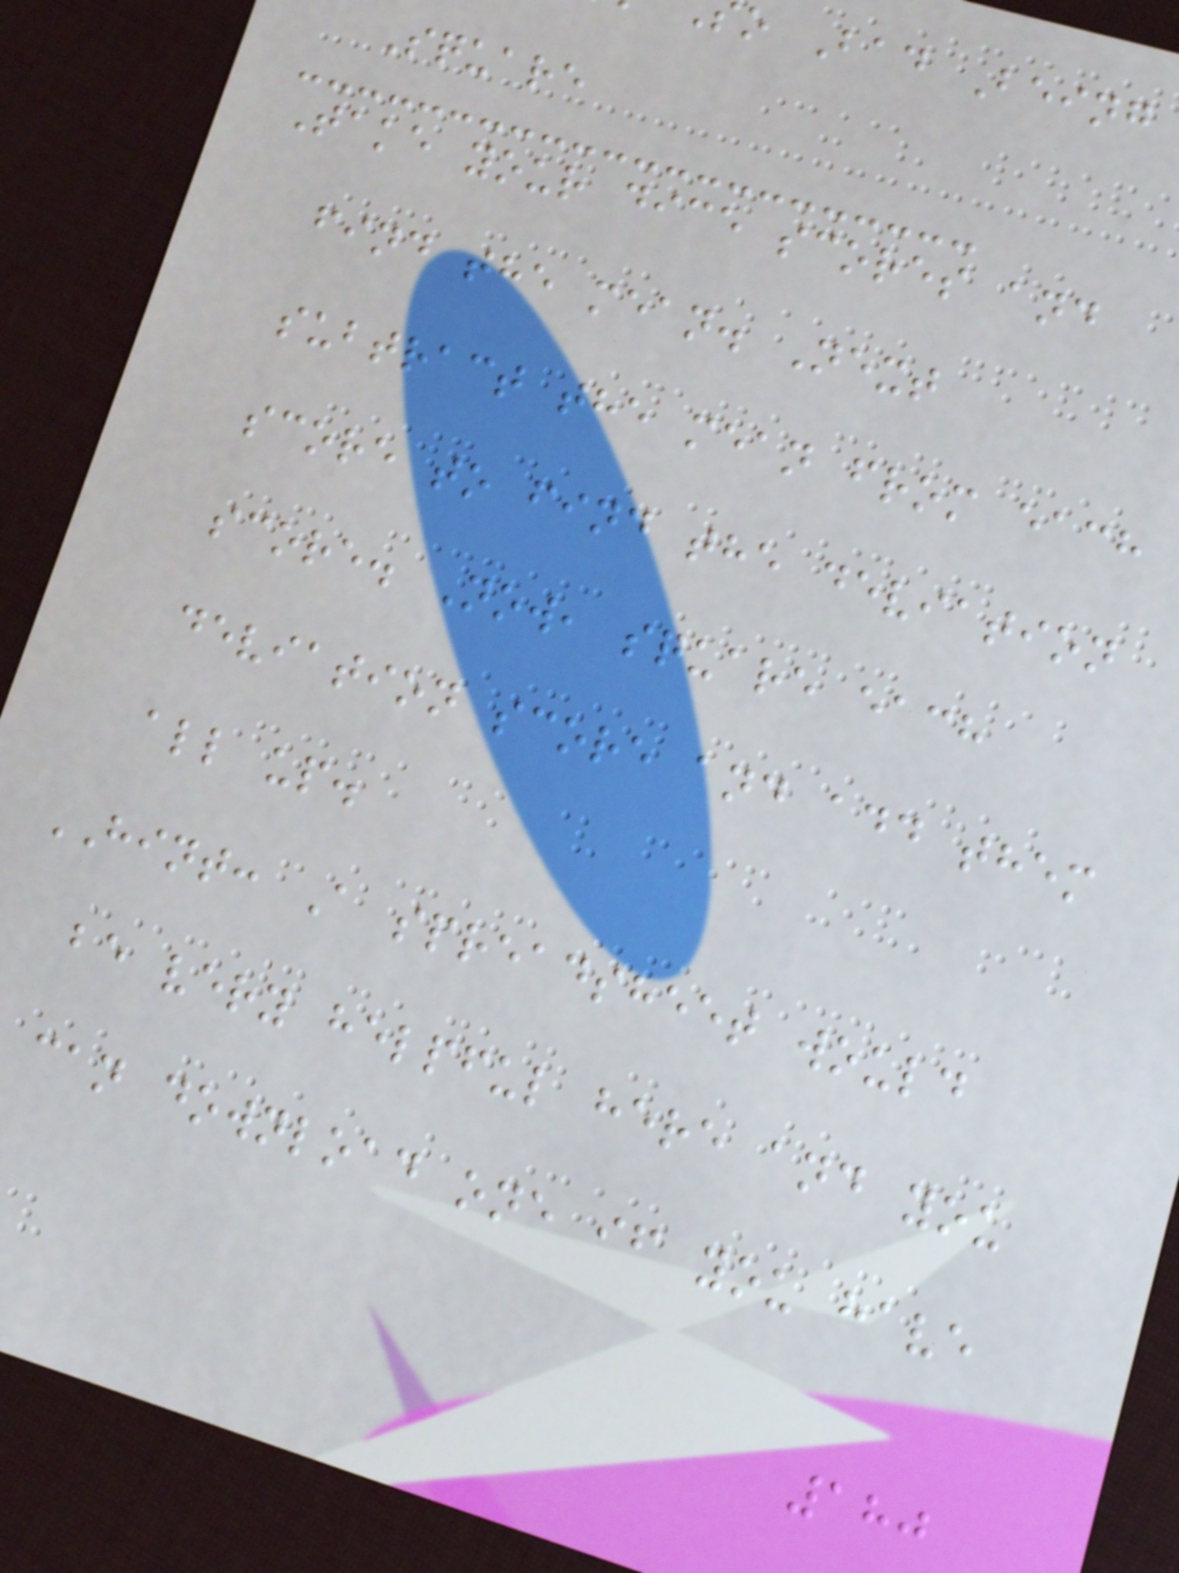o Bad Being
Square
Take your dice scores and
find the mean. Next
subtract the mean from each
score to find the deviation
score. Now, square each
deviation score and add them
all up.
HINT: A spreadsheet would
be very helpful here and you
can download one if you have
180
